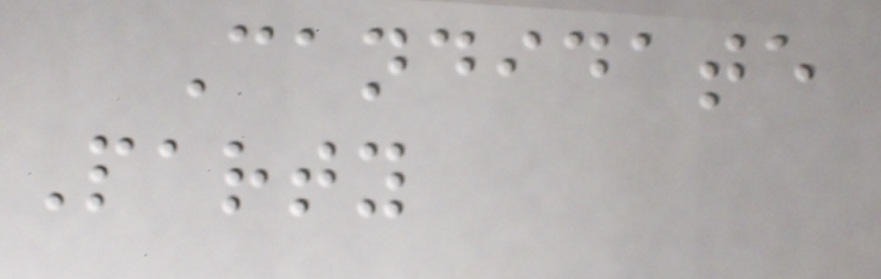Candidate
Party
